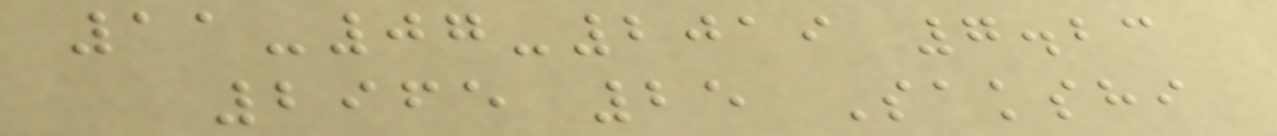11-07-2019 7.23
2965 25 Sakshi
